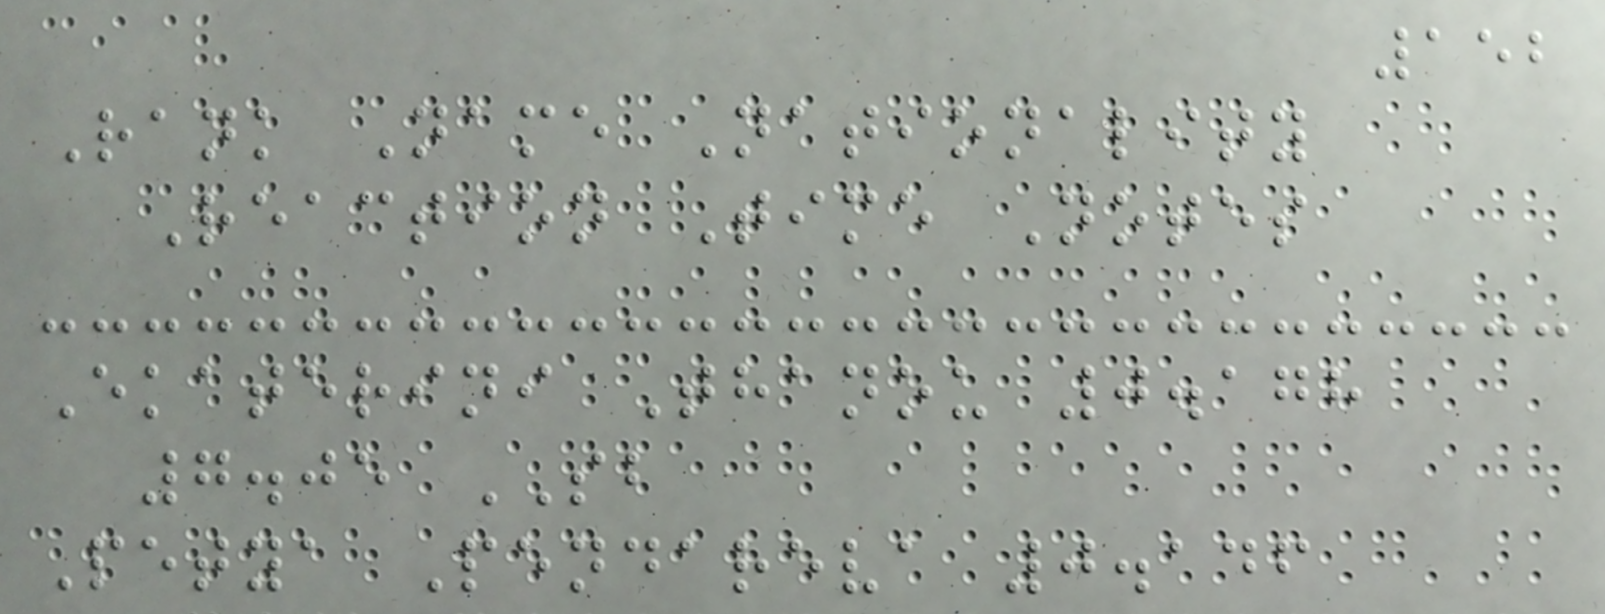152
Rank Name Nationality
Reaction Time Notes
Ekaterini Thanou 0.178
7.05 SB
Petya Pendareva 0.146
